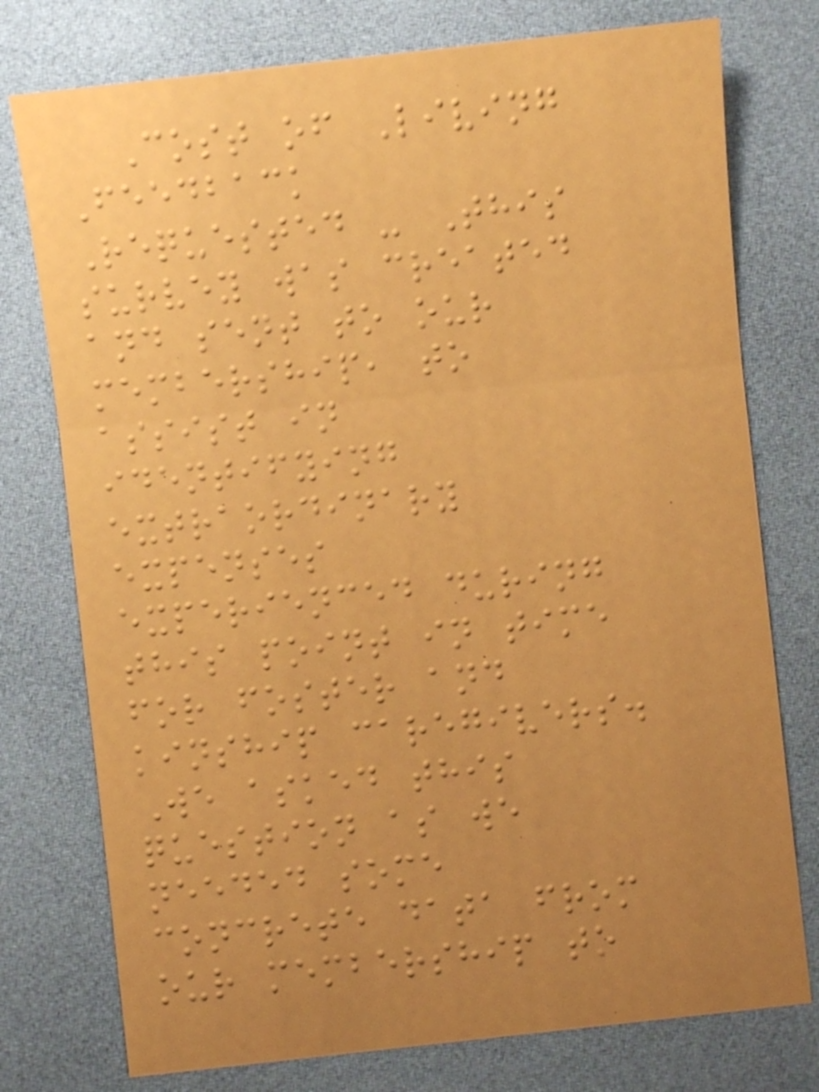Cost of Living
Feedback
Requested - This
survey was created
and sent to our
membership, to
assist in
identifying
extraordinary
expenses
experienced during
this point in time
for foster and
kinship caregivers.
We asked this
question as we
needed some
concrete data from
our membership to
